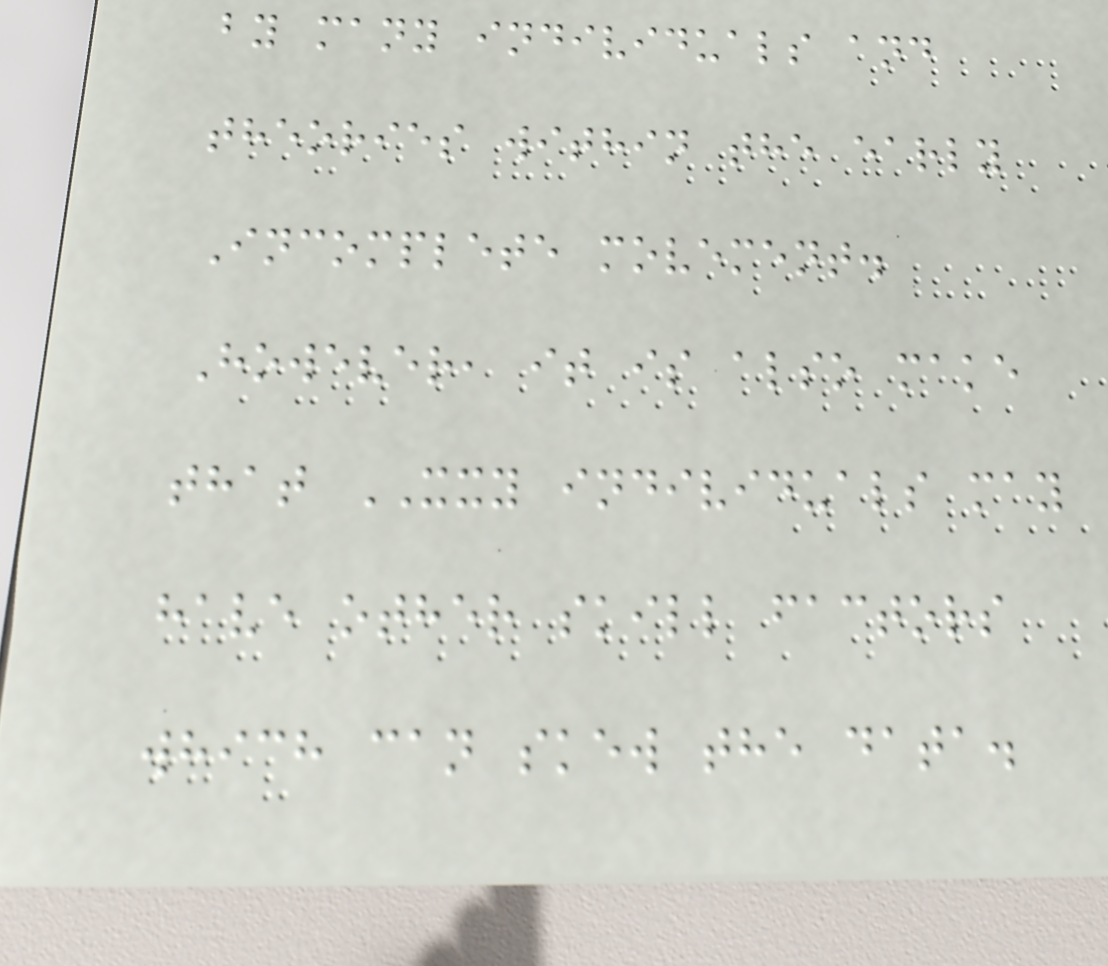by many individuals and
theories within the early
Incomplete movement.
However, it is also make
that XXY individuals may
have other skill factors
which can skew the data.
